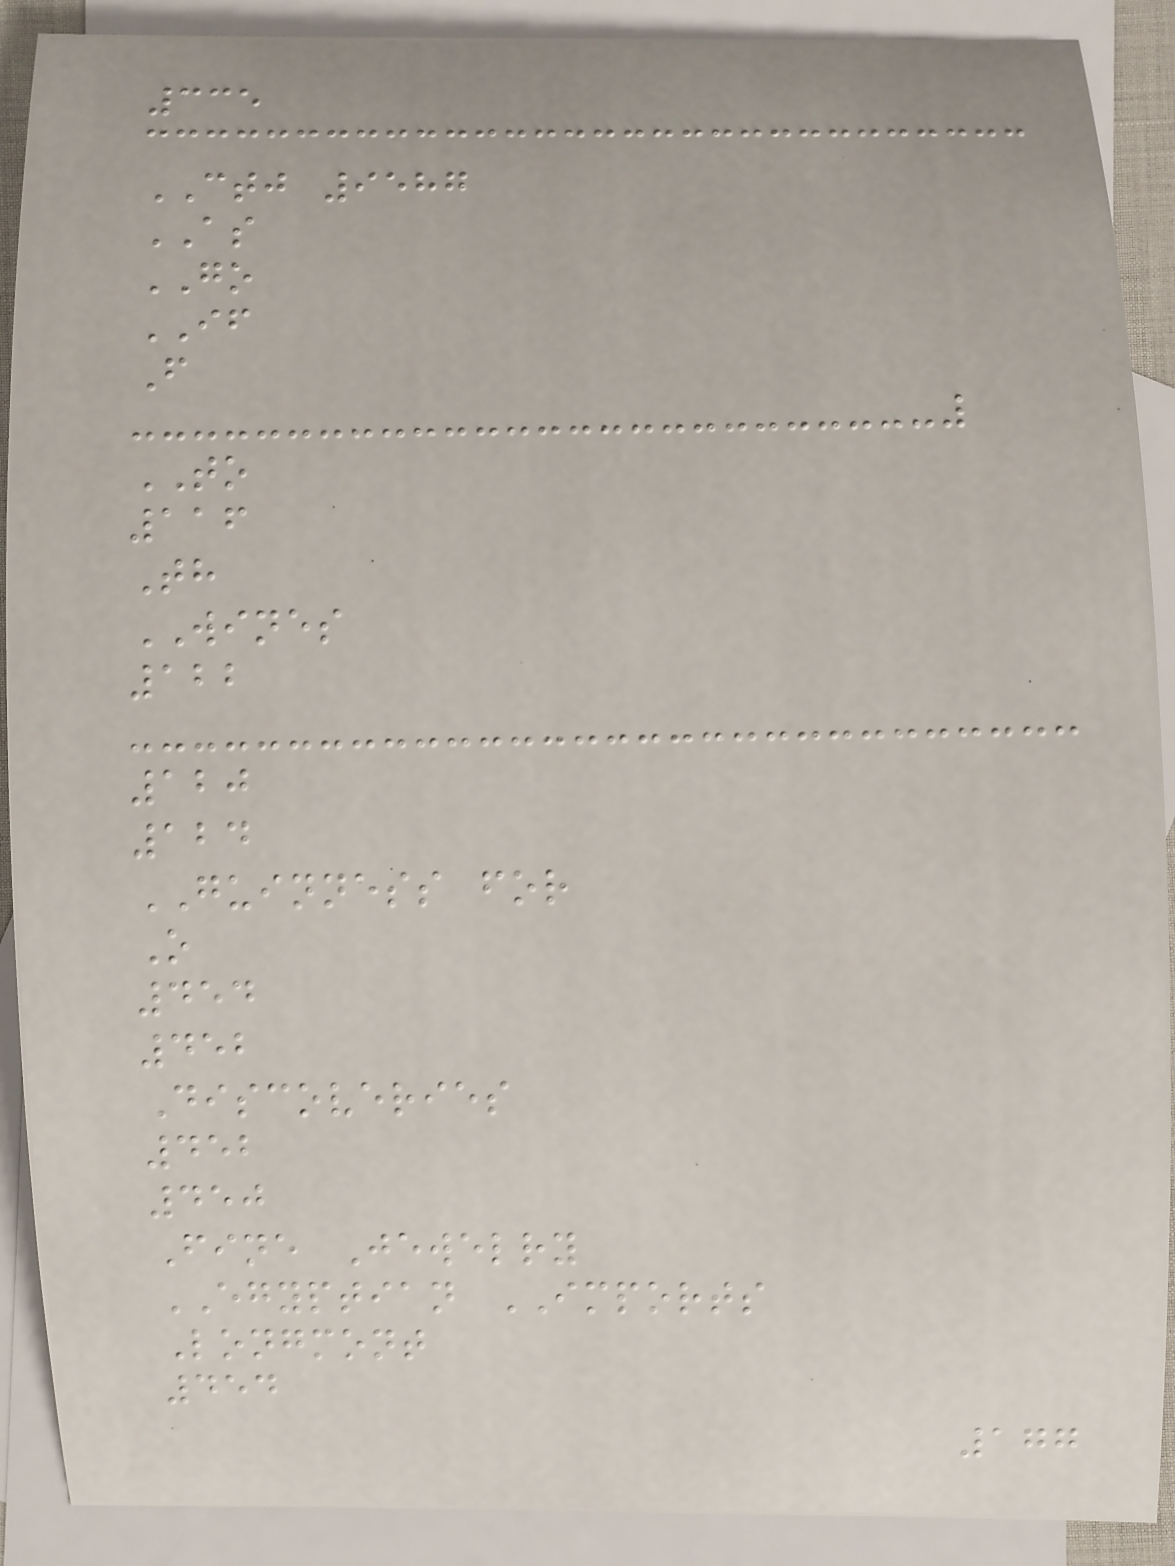335
CTJ 9587
AS
GO
IF
F
TO
116
Th
WINES
122
120
124
GUINNESS for
O
454
452
Discoveries
452
450
Fine Jewelry
EGYPTIAN IMPORTS
Longmont
454
177
